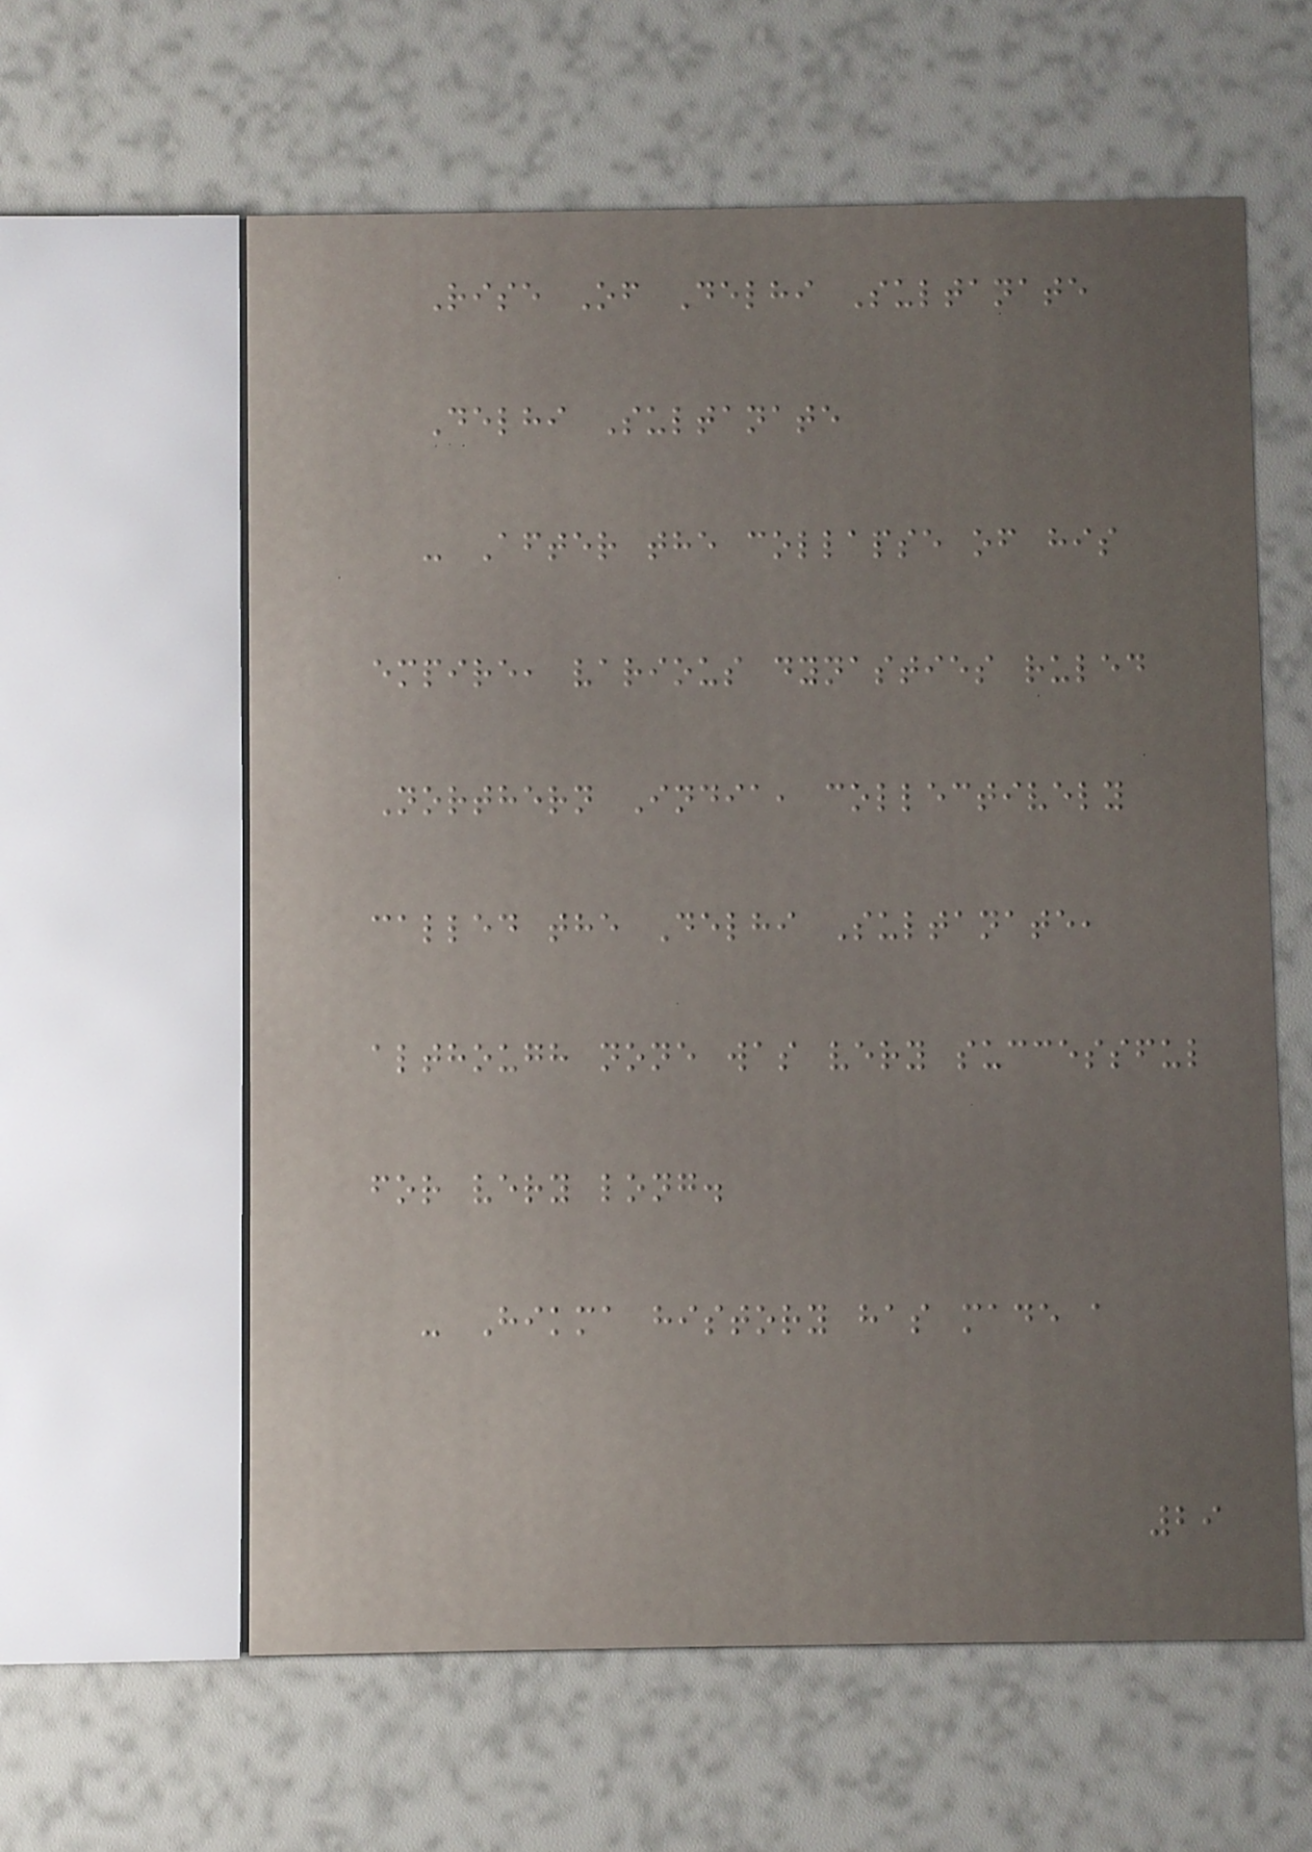Rise Of Delhi Sultanate
Delhi Sultanate
- After the collapse of his
empire, various dynasties ruled
Northern India, collectively
called the Delhi Sultanate,
although none was very successful
for very long.
- Hikma history has made a
29
